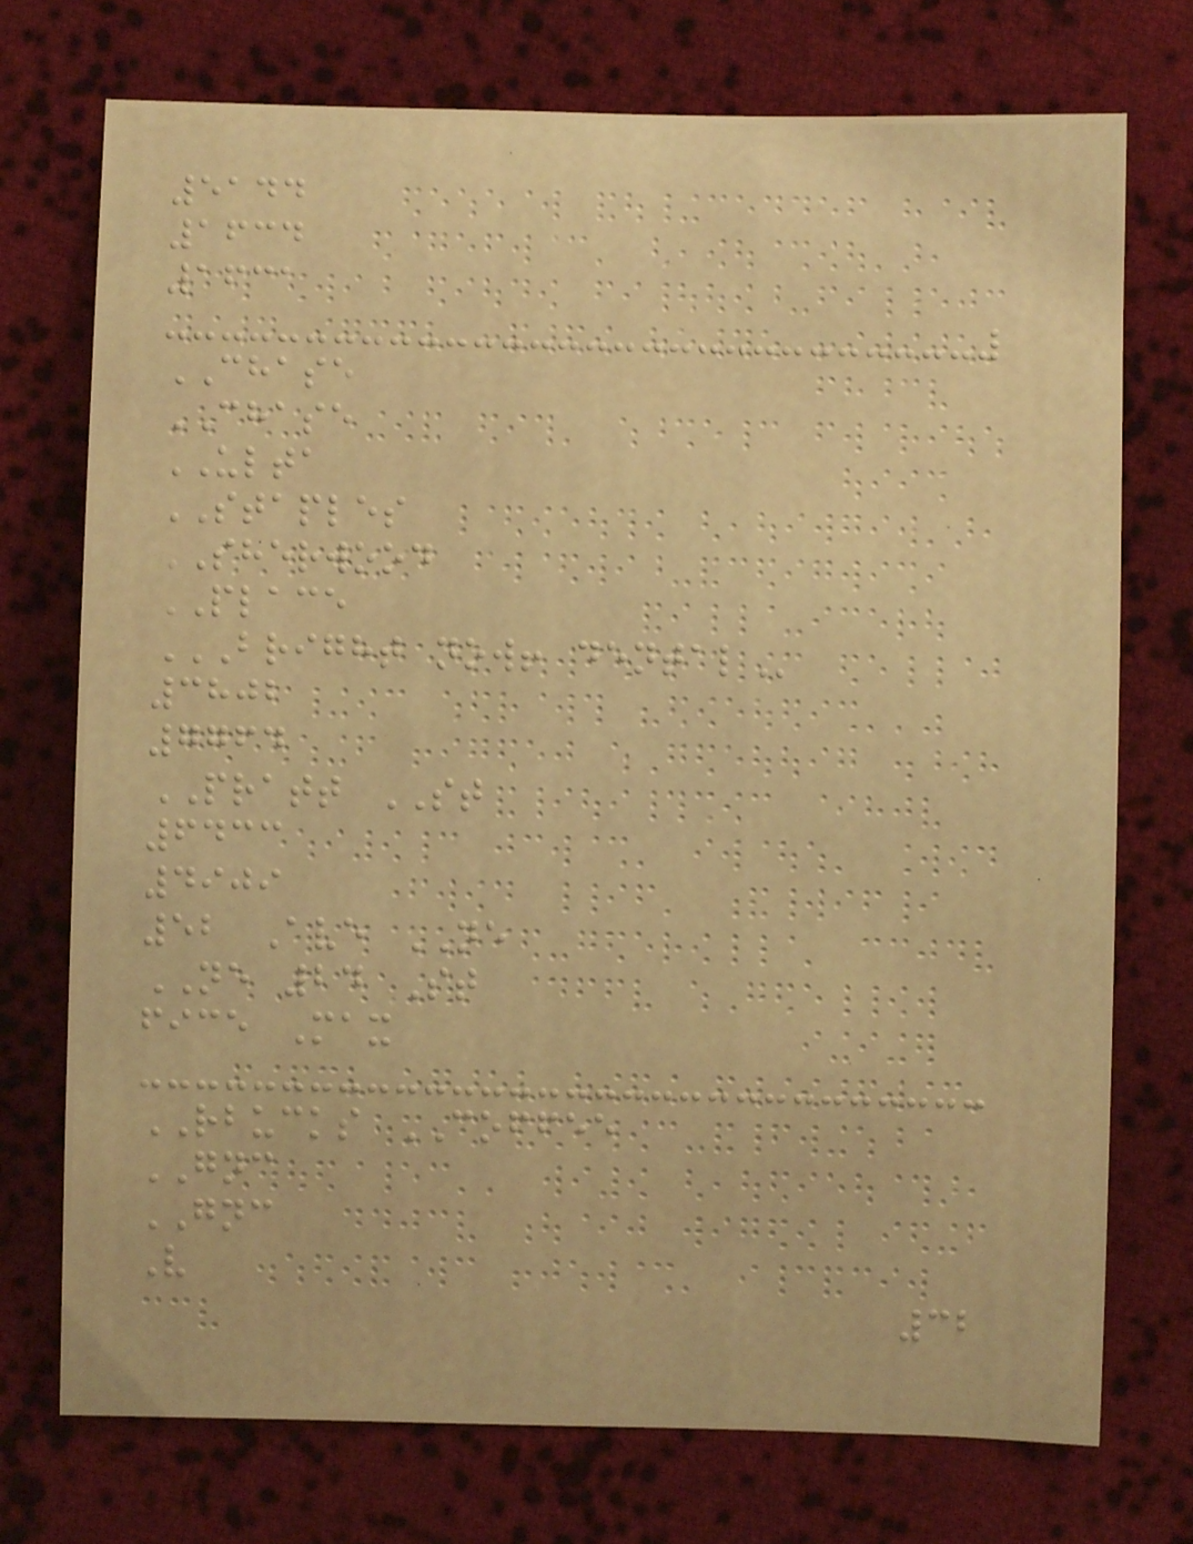5144
1634
1631
CHASE
CHASE
ULTA
STAPLES
SHERWOOD
PLACE
BRIGHT NOW! DENTAL
3802
7764
PRATT ST
6433
4909
52 Ave NE
NE 24 St
fice Max
RBUCKS COFFEE
GNC
GNC
V
32
